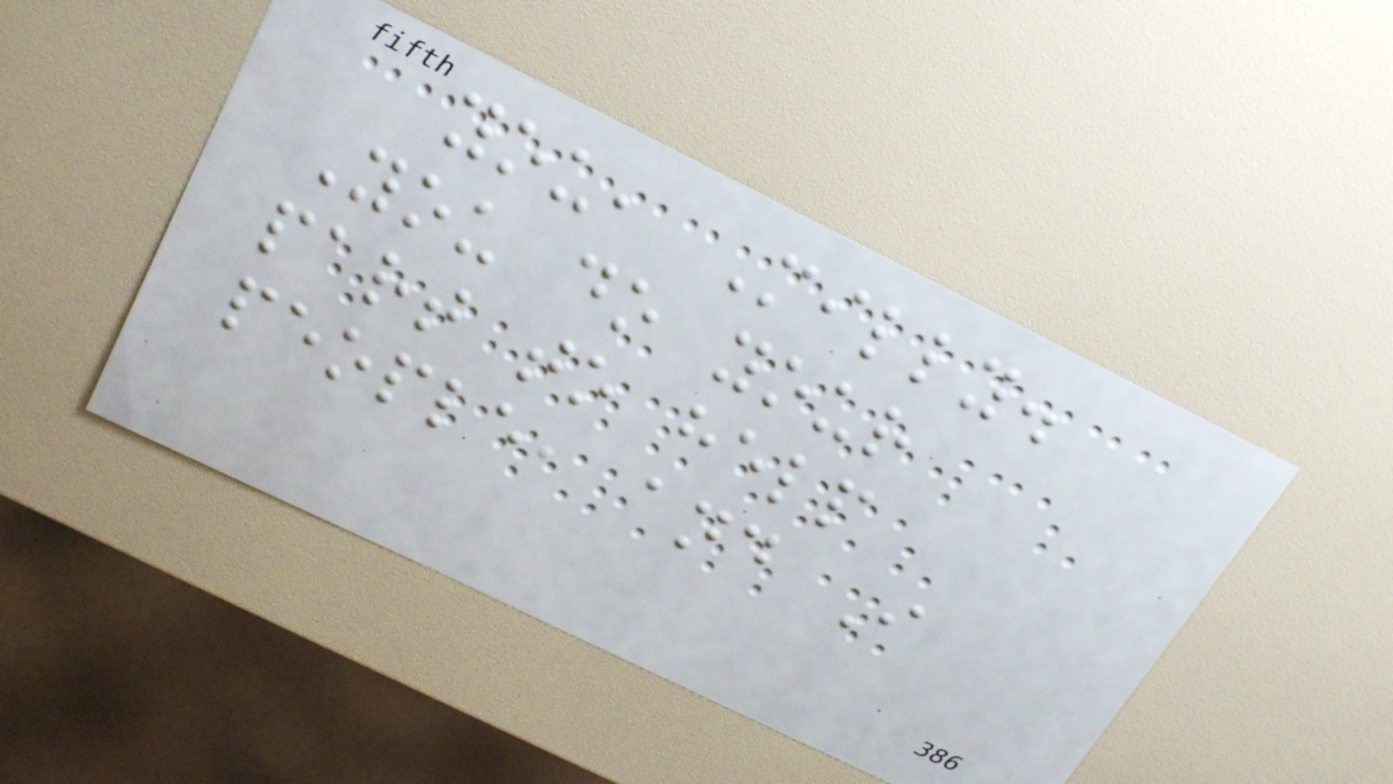you, Milly.
You do your
part to help
people, and I
